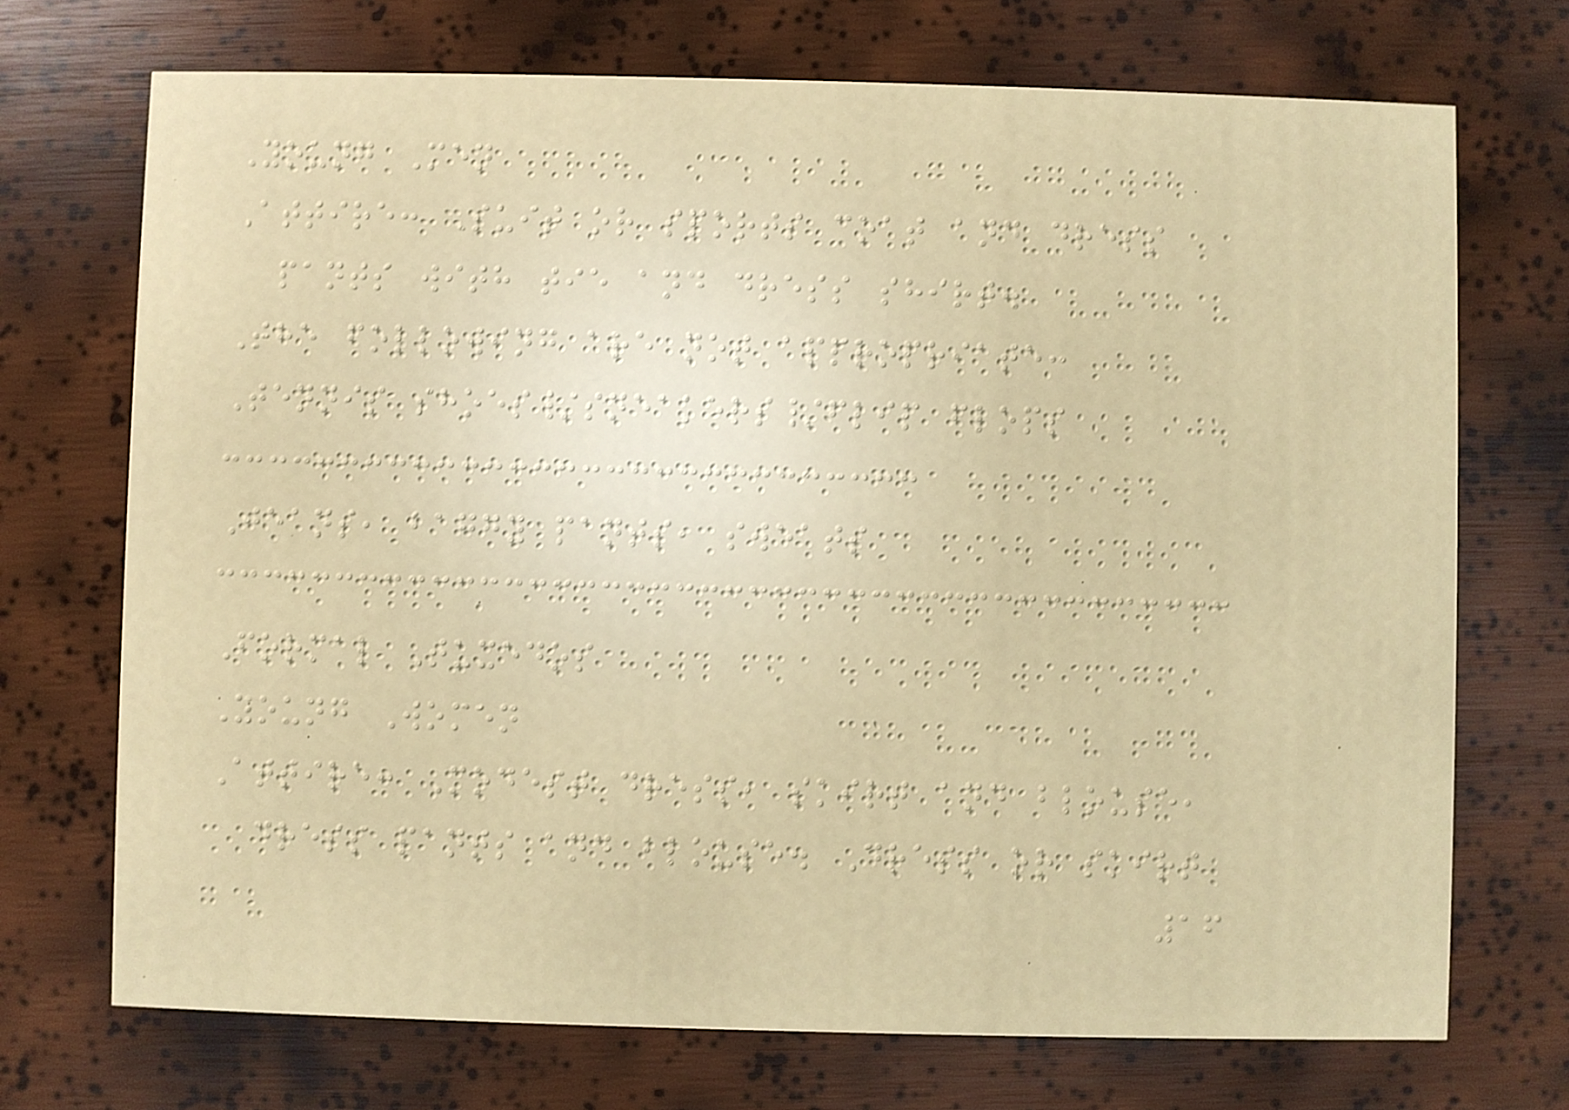Young Men
Attire: Suit or sports coat and dress
pants with tie and dress shirt.
The following are not appropriate:
Tennis shoes/sneakers/flip flops
Jeans, baggy pants, sweats
Formal Tuxedos
Young Women
Attire: Modest dress, skirt and blouse,
dress pants and blouse. Dress or skirt
16
